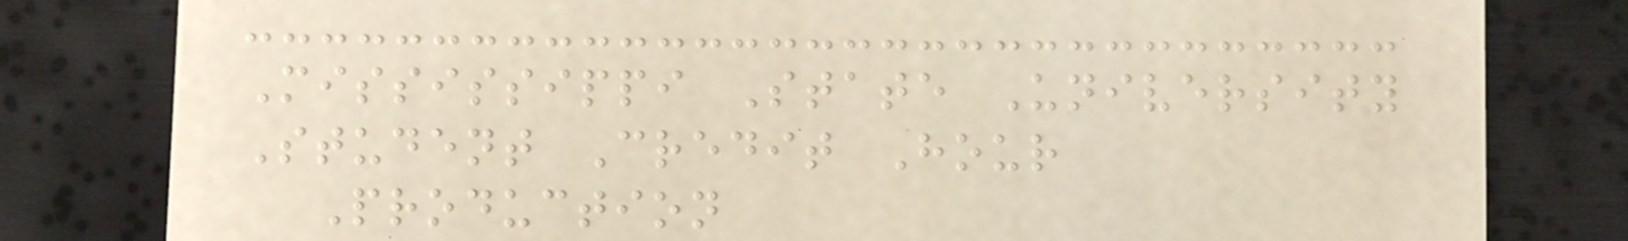Mississippi State University
Student Credit Hour
Production
